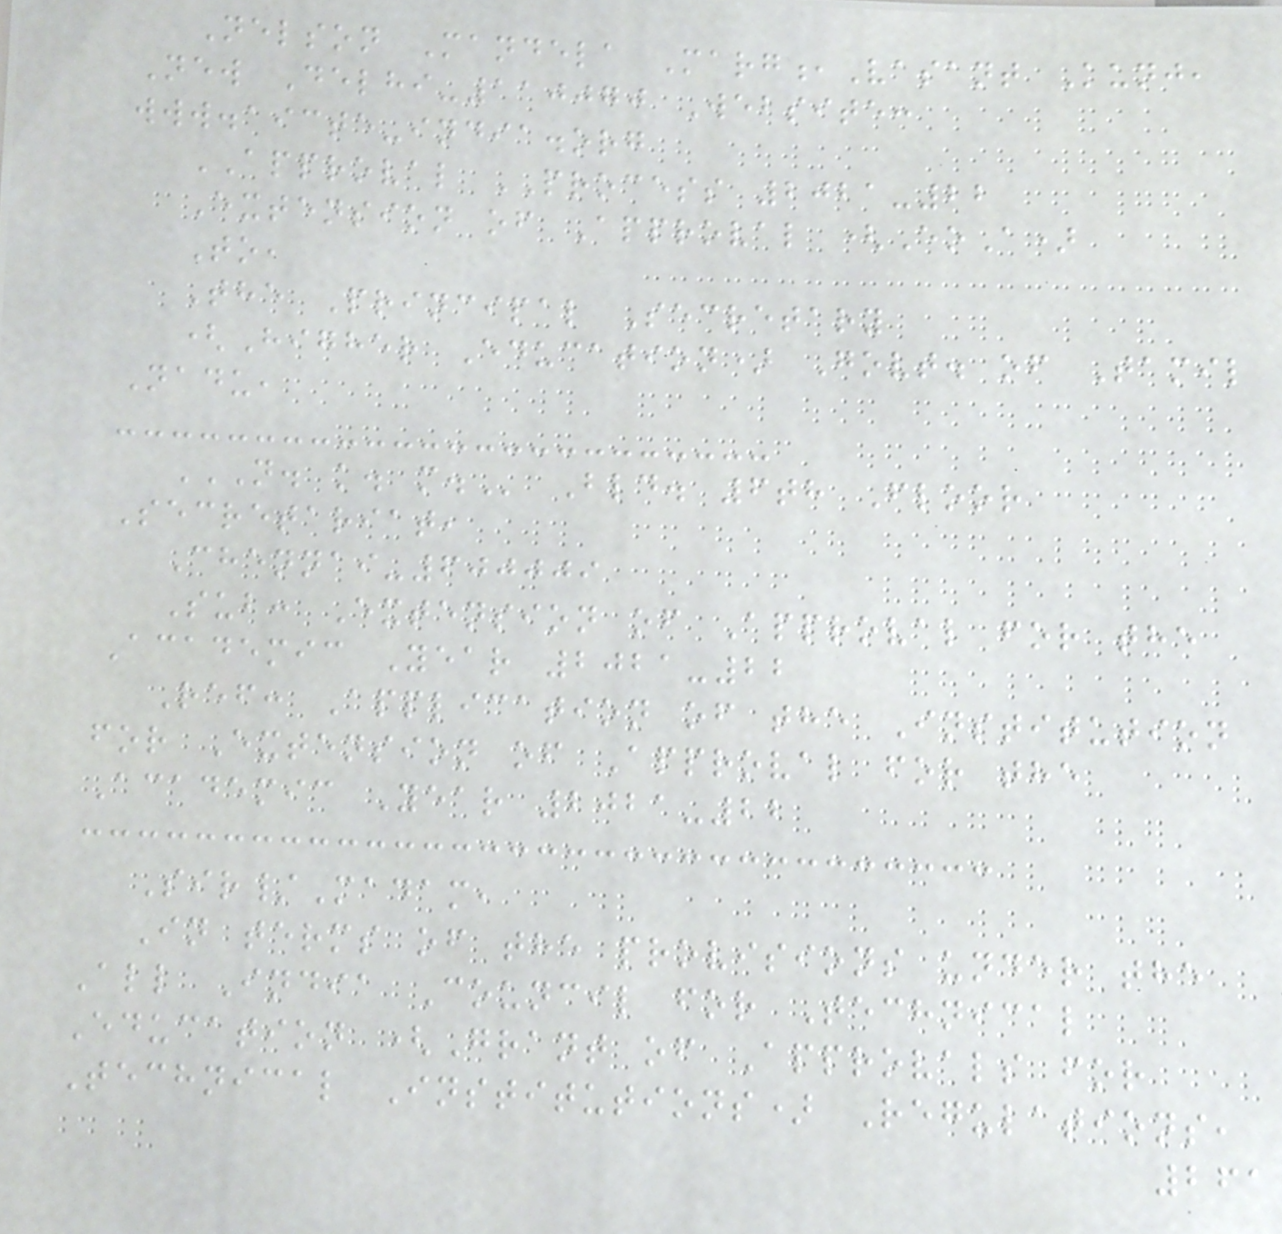Nelson Mandela Marg,Vasant Kunj,
New Delhi-110070 Website:
www.aicte-india.org
APPROVAL PROCESS 2021-22
Extension of Approval (EoA)
To,
The Principal Secretary
(Higher Education) Govt. of Tamil
Nadu,
N. K. M. Bld. 6th Floor
Secretariat,
Chennai-600009
Sub: Extension of Approval for the
Academic Year 2021-22
Ref: Application of the Institution
for Extension of Approval for the
Academic Year 2021-22
Sir/Madam,
In terms of the provisions under the
All India Council for Technical
Education (Grant of Approvals for
Technical Institutions) Regulations,
261
